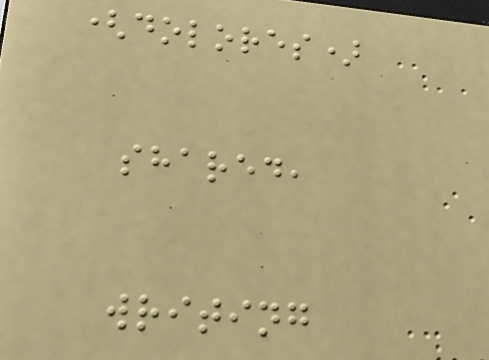(dolores)
shared,
writing
